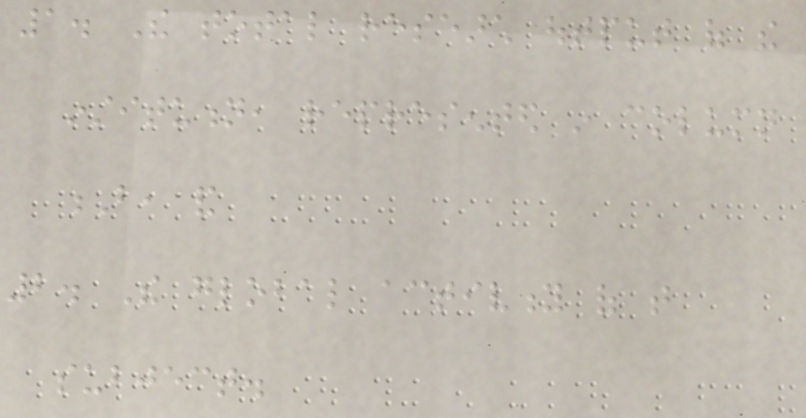1. The total research output of the
institution, represented in column
B, and
2. The global activity of that
subject.
